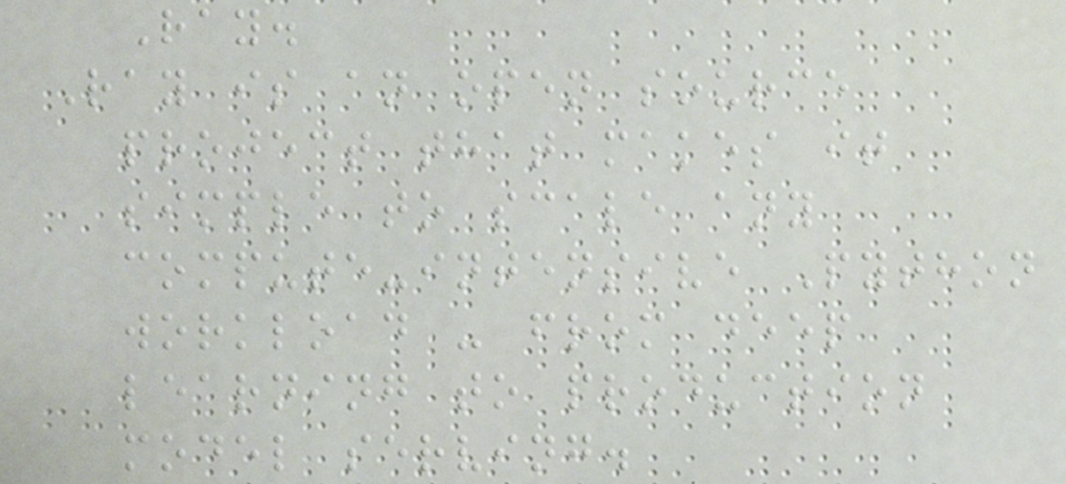Ray.
Ray is an open source
project that makes it
simple to scale any
compute-intensive Python
workload - from deep
learning to production
model serving.
